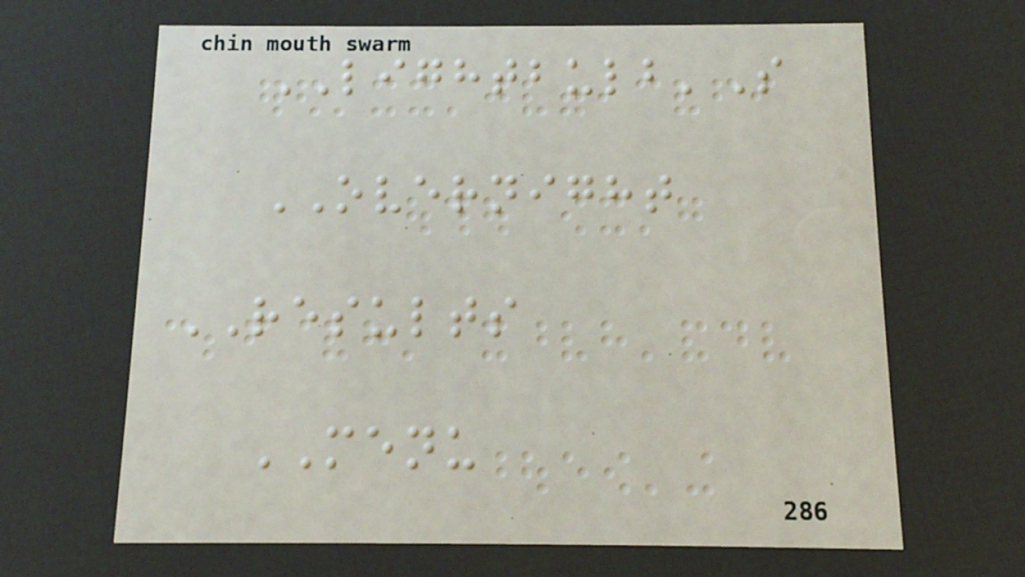LIGHTBULB'S
OVERNIGHT
RESULTS
MENU
